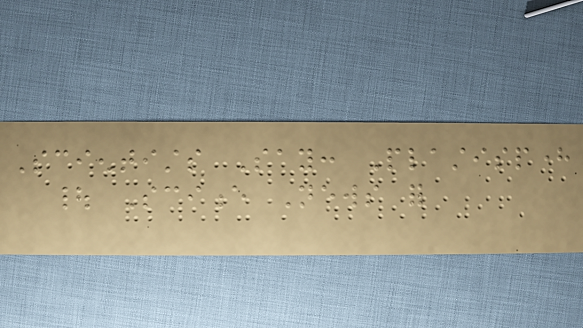Scientists Say: Plastisphere
| Science News for
